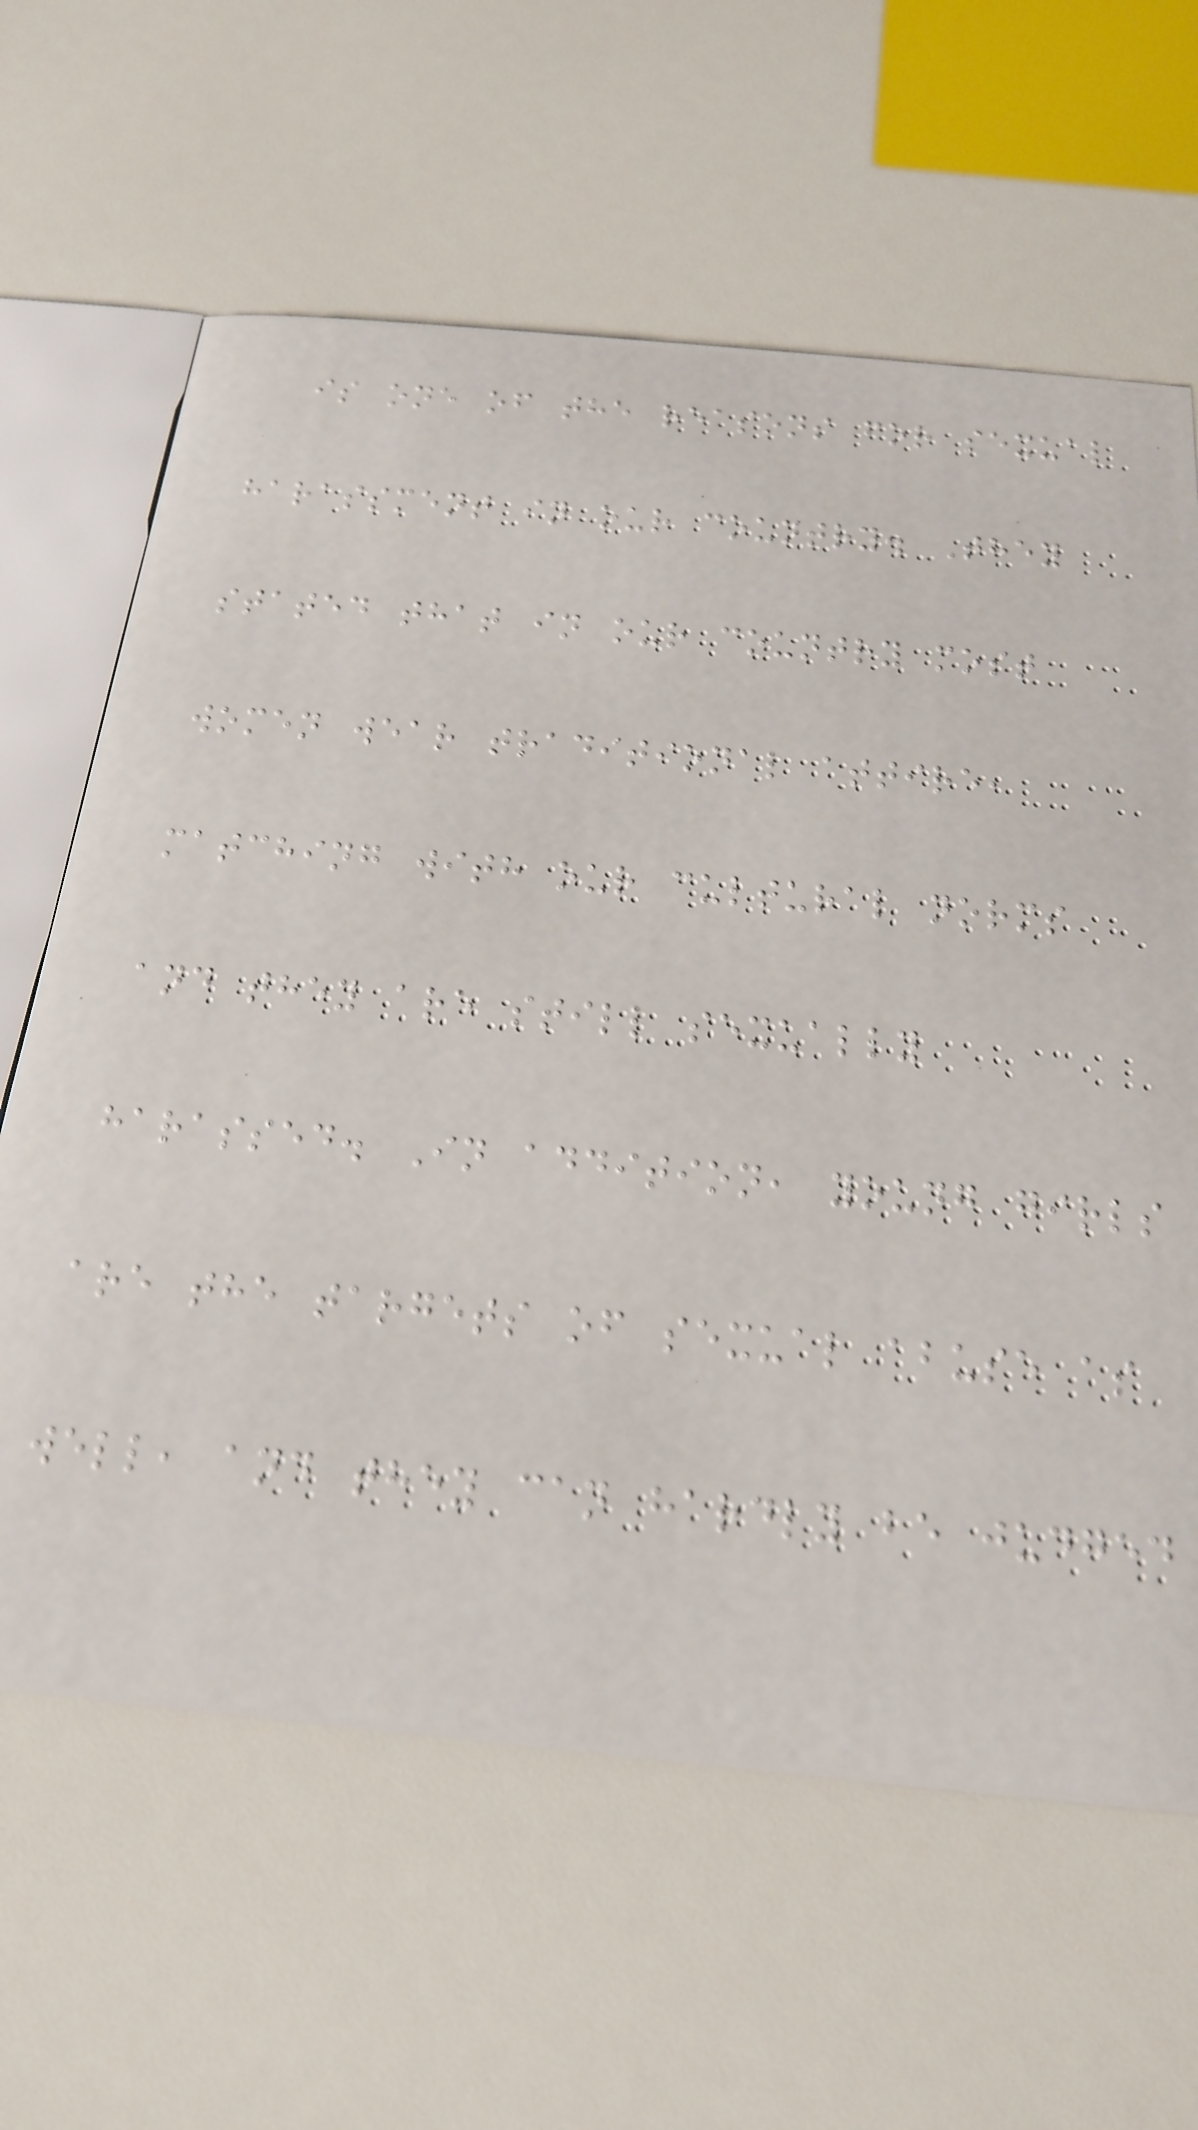is one of the reasons for sexual
harassment in our country. They
stated that in our country most
women wear traditional attire,
matching with our cultural norms
and they are still sexually
harassed. In addition, young girls
are the targets of sexual abuse as
well, and they can hardly be judged
